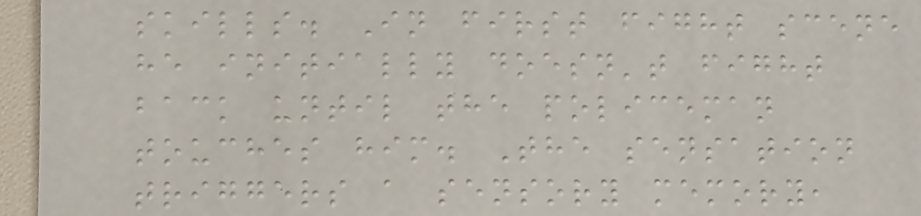skills. In first fight scene
he initially doesn't fight
back until the policeman
touches him. The sensation
triggers a sensory memory,
